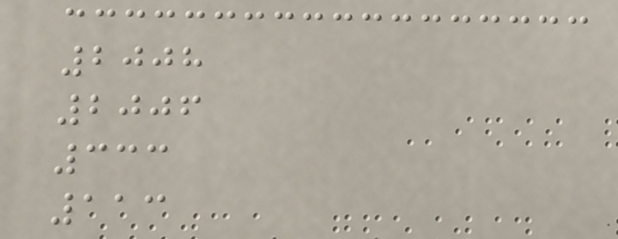2008
2006
333
113
